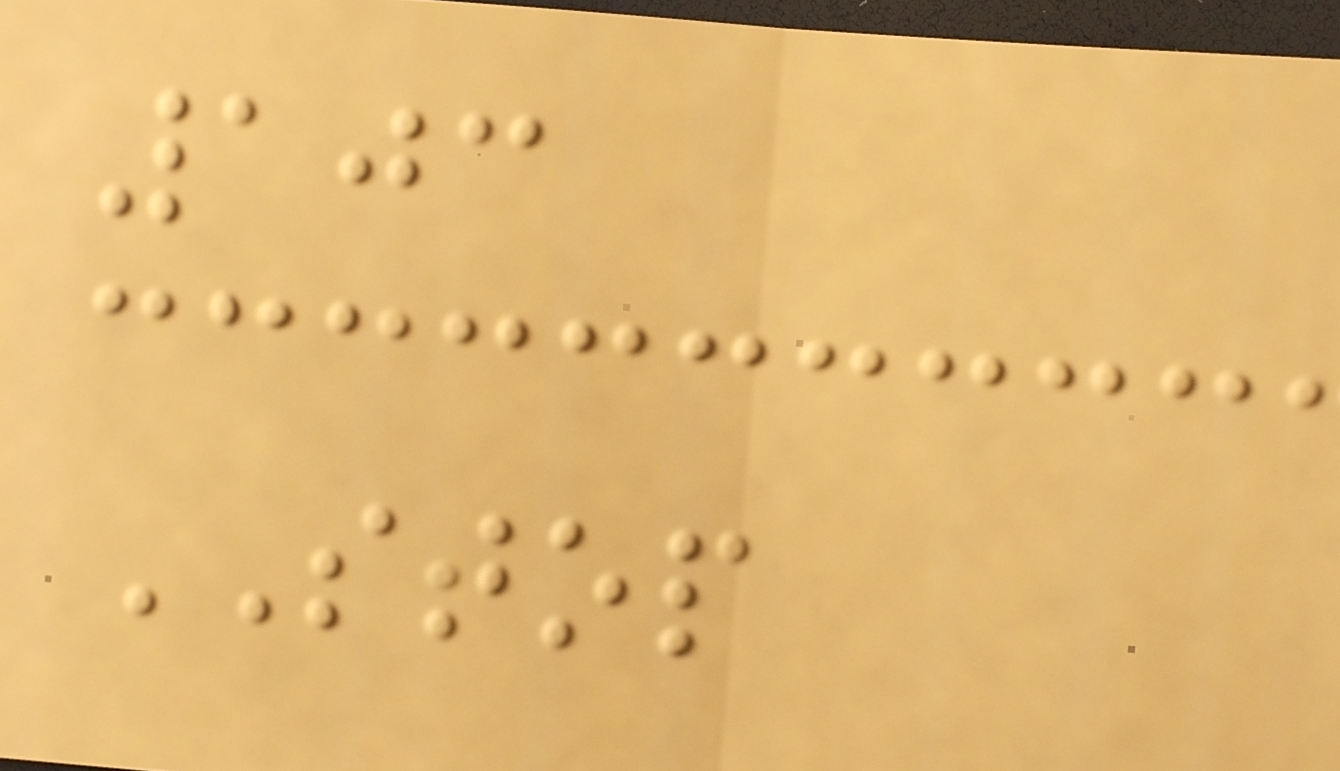103
STOP
